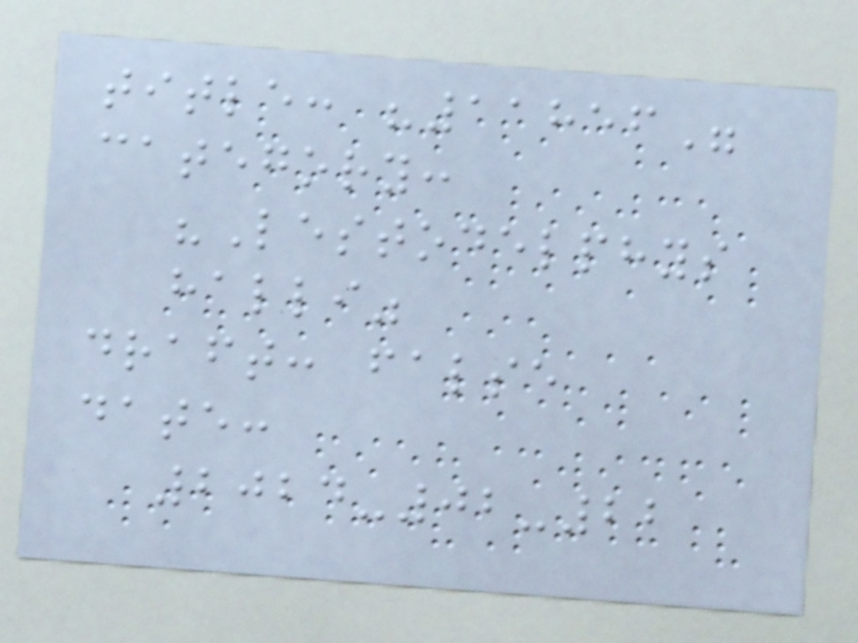title: "11856"
category:
"Lestodelphys
halli"
draft: false
date:
2024-02-22
